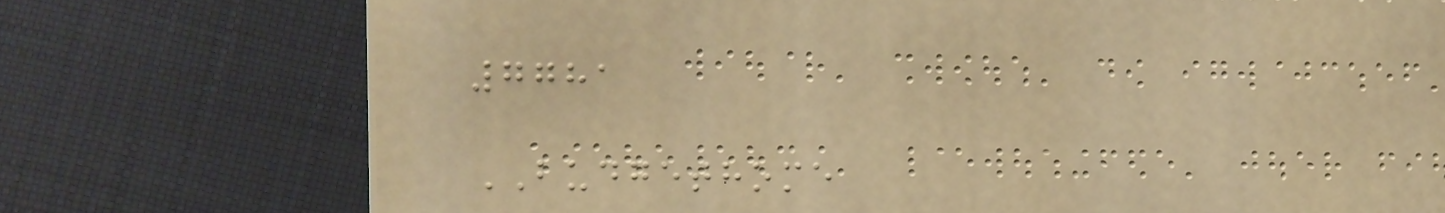7781
BUDGETHOME
